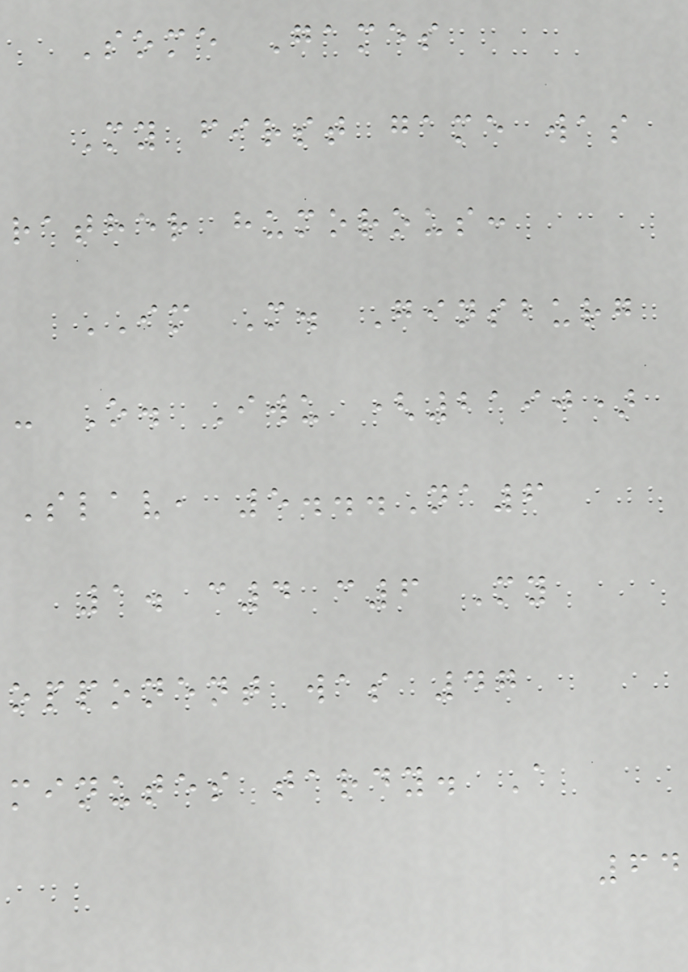Some Games
My first game was
rather humorous:
IM M. Ginsburg
- O. Iwu (2190)
Slav, 5...Na6
1. c4 c6 My
opponent was 47
minutes tardy. A
64
